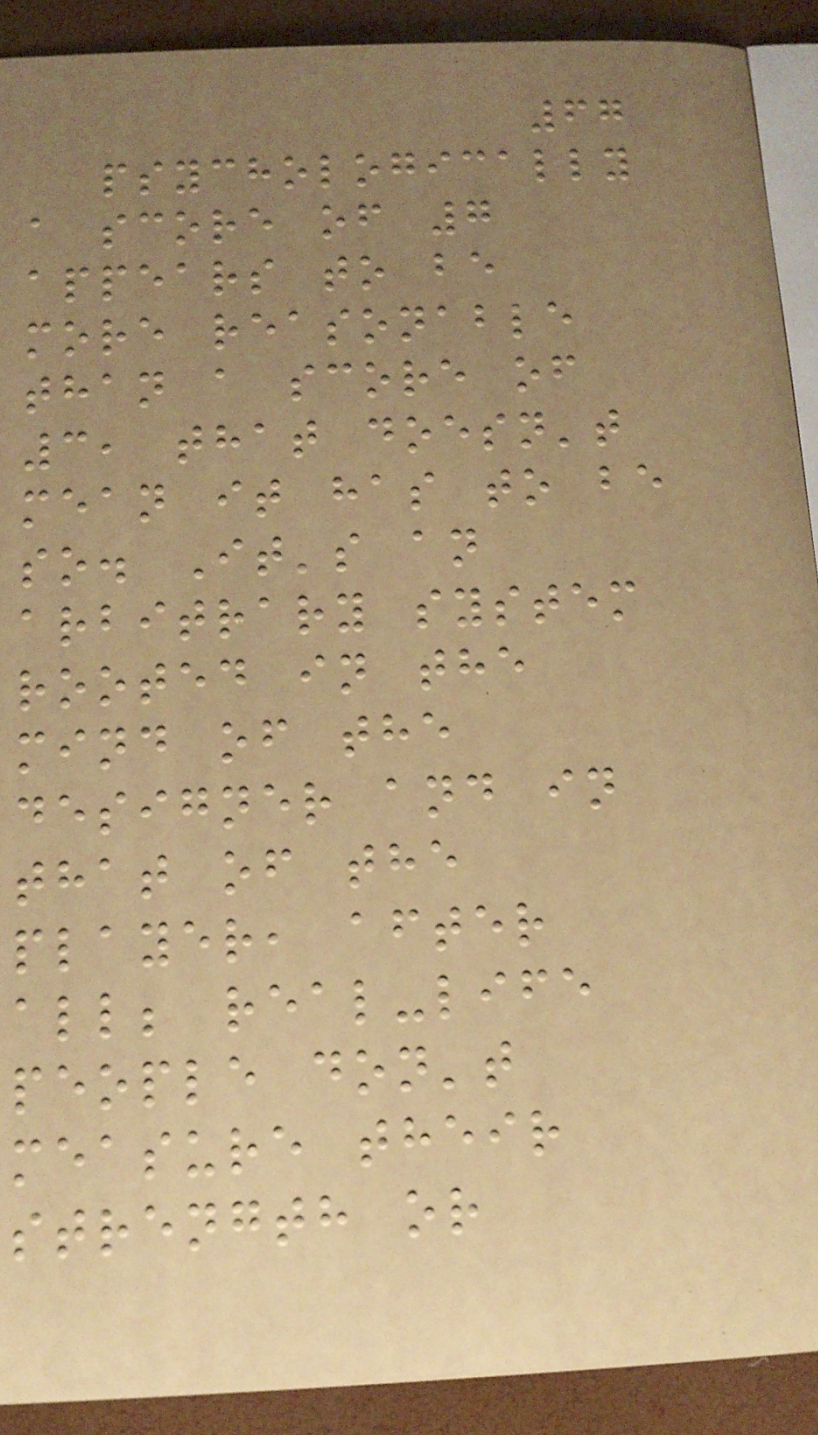67
psychologically
a score of 7
appears to be
more reasonable
than a score of
3, that doesn't
mean it has to be
so. It's an
arbitrary system
rooted in the
mind of the
designer and in
that of the
player, after
all; real-life
people don't
measure their
strength or
